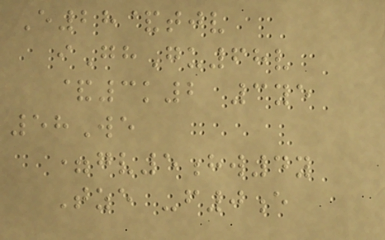E28&tjv
iGhGu68v
&3k2 3ye
58We
=gv5hw4y
Tze -f0e
